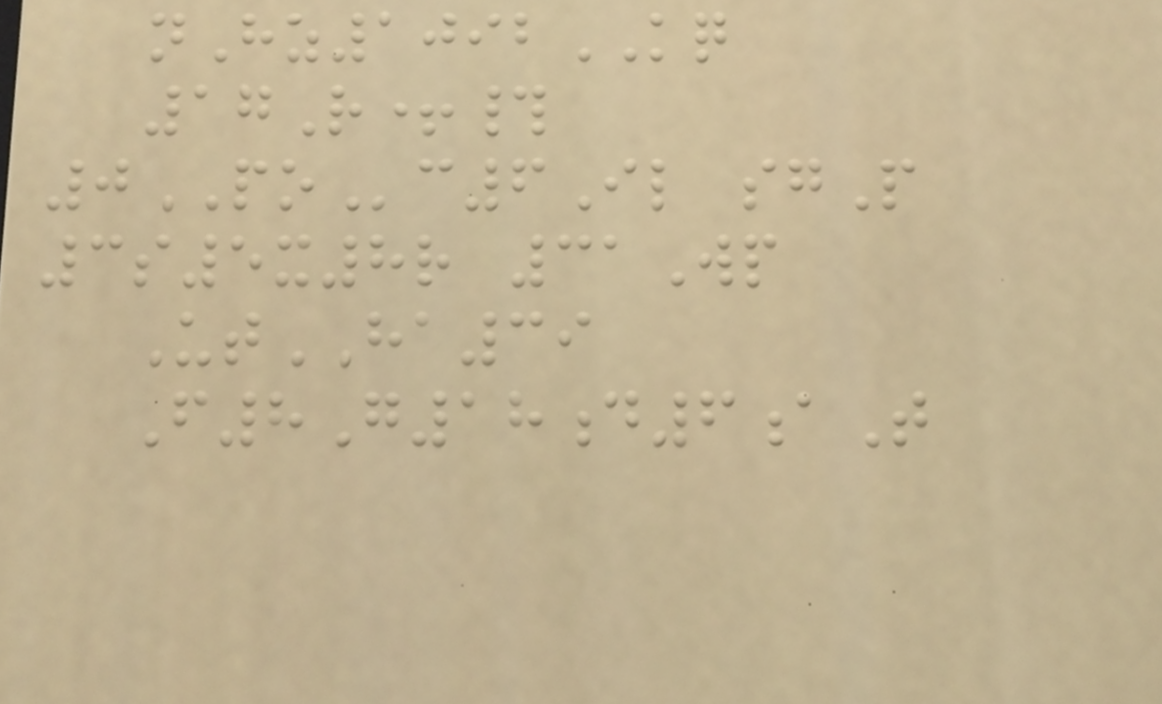nHz1092KQ
17R+#
0POc6Il sgP
3s5x8r 31Wp
UtHA39
F8G18d6aT
